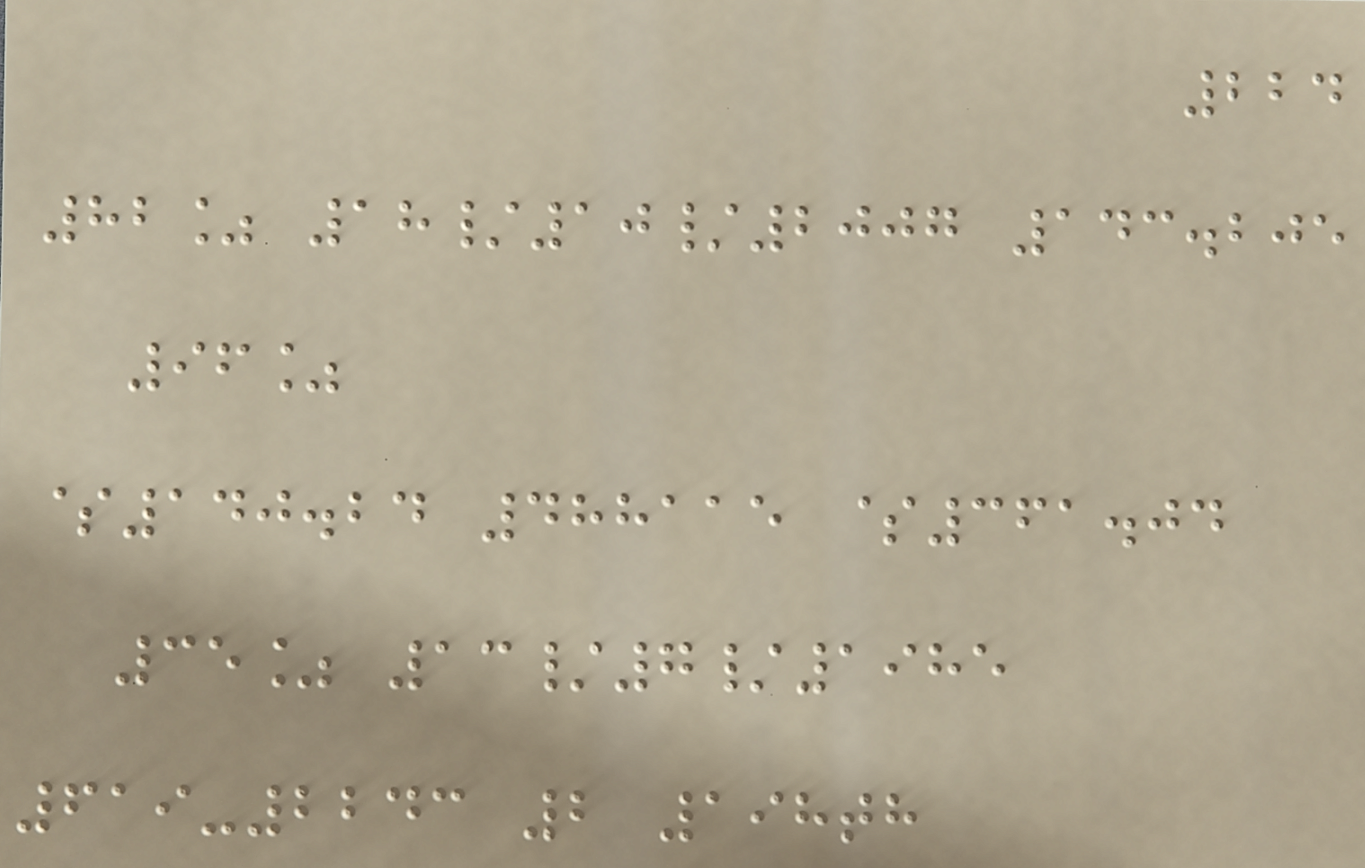224
82% 18/10/2007 143.205
96%
$140.24 488115 $361.04
35% 13/7/1985
619-2243 2 198th
